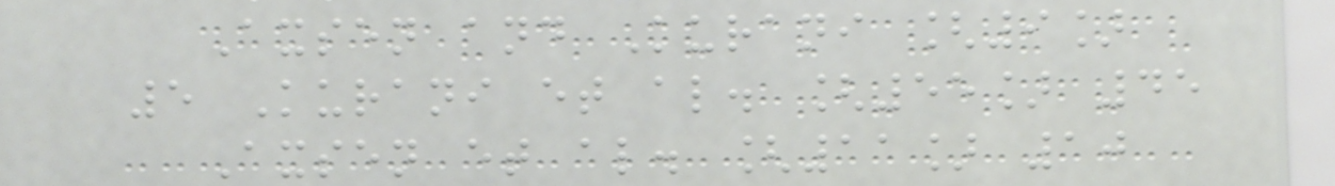Axsen and Kurani [9]
5 Kurani et al. [55] 45
Axsen et al. [11] 10
